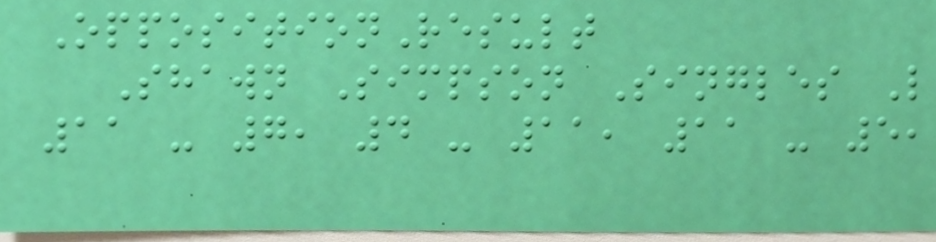OppositionResult
Shawn Simpson Singles L
11 - 7, 4 - 11, 11 - 5,
